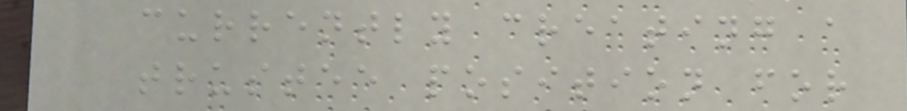currently creating a
trustee position for
